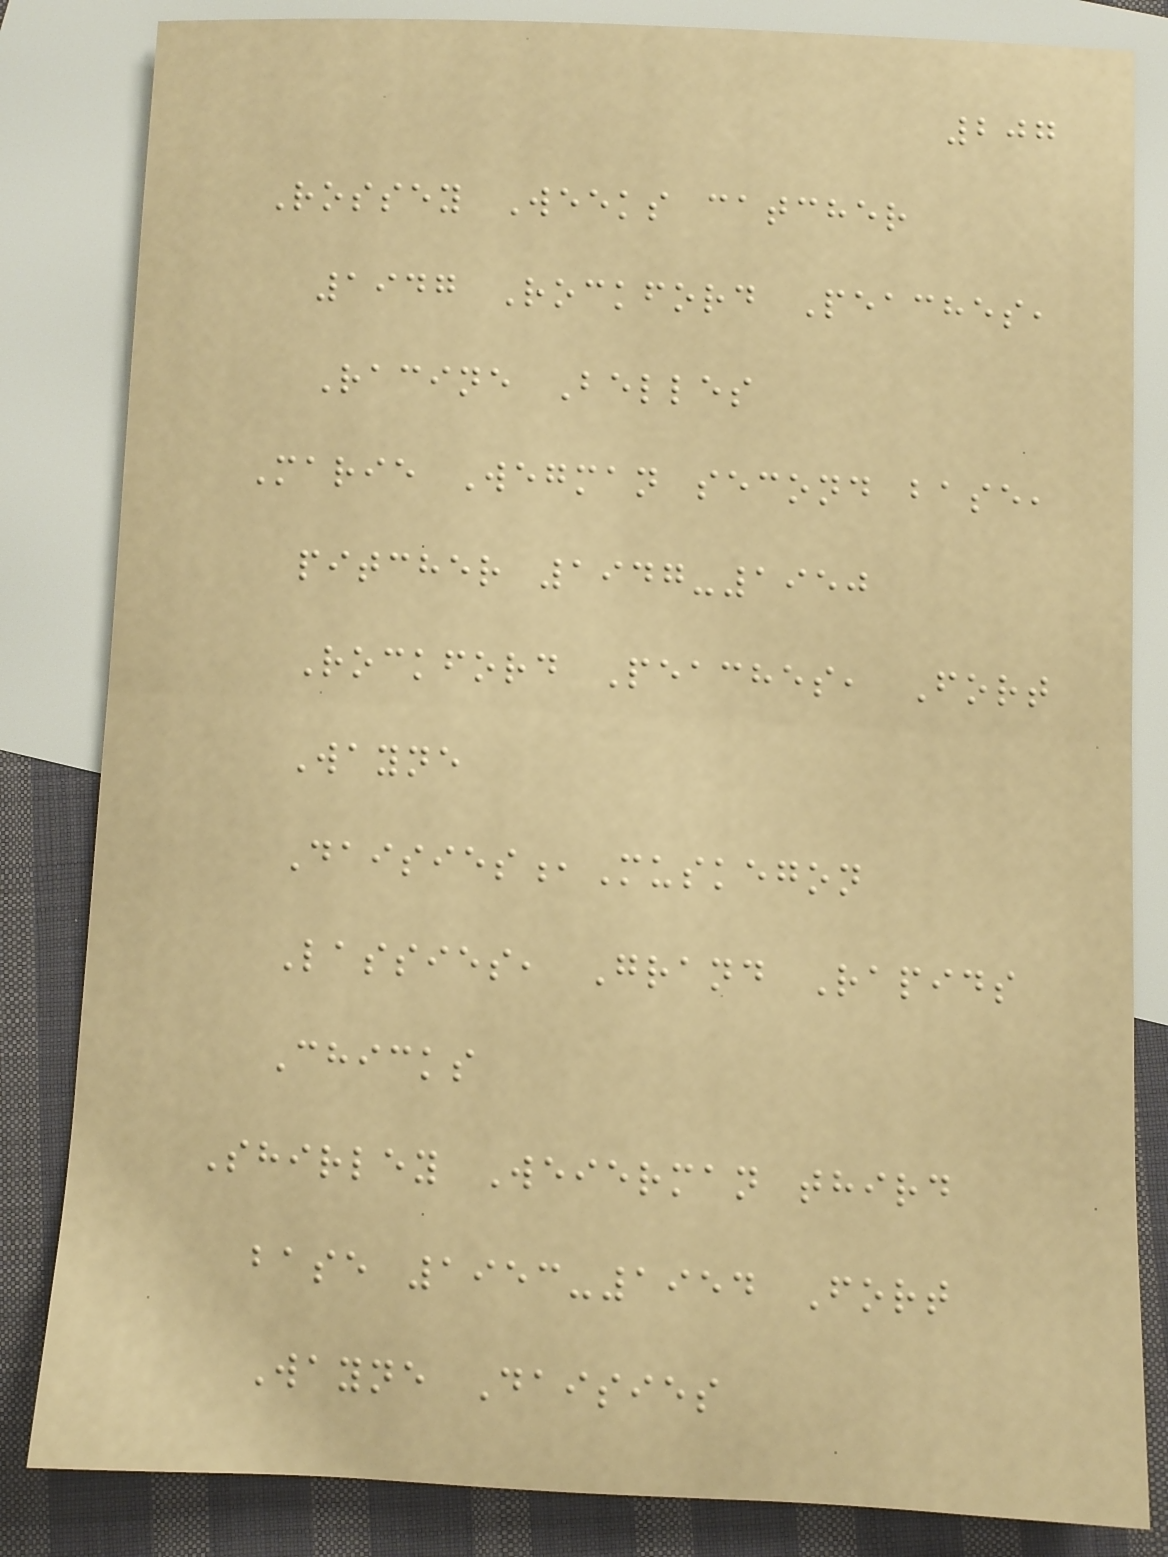207
Rossey Weeks catcher
1947 Rockford Peaches,
Racine Belles
Marie Wegman second base,
pitcher 1947-1950
Rockford Peaches, Fort
Wayne
Daisies,Muskegon
Lassies, Grand Rapids
Chicks
Shirley Weierman third
base 1953-1954 Fort
Wayne Daisies
